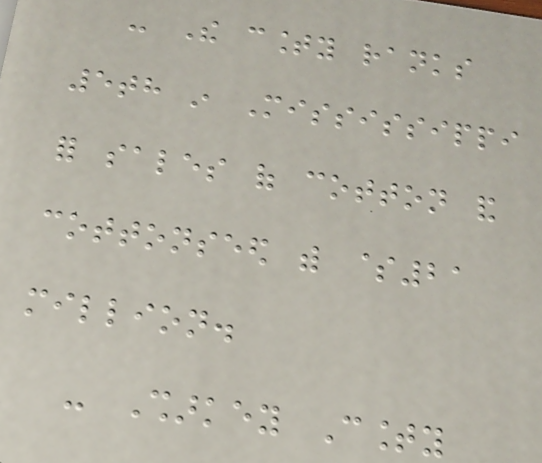- The county ranks
5th in Mississippi
for sales of cotton and
cottonseed with $21
million.
- Sharkey County
